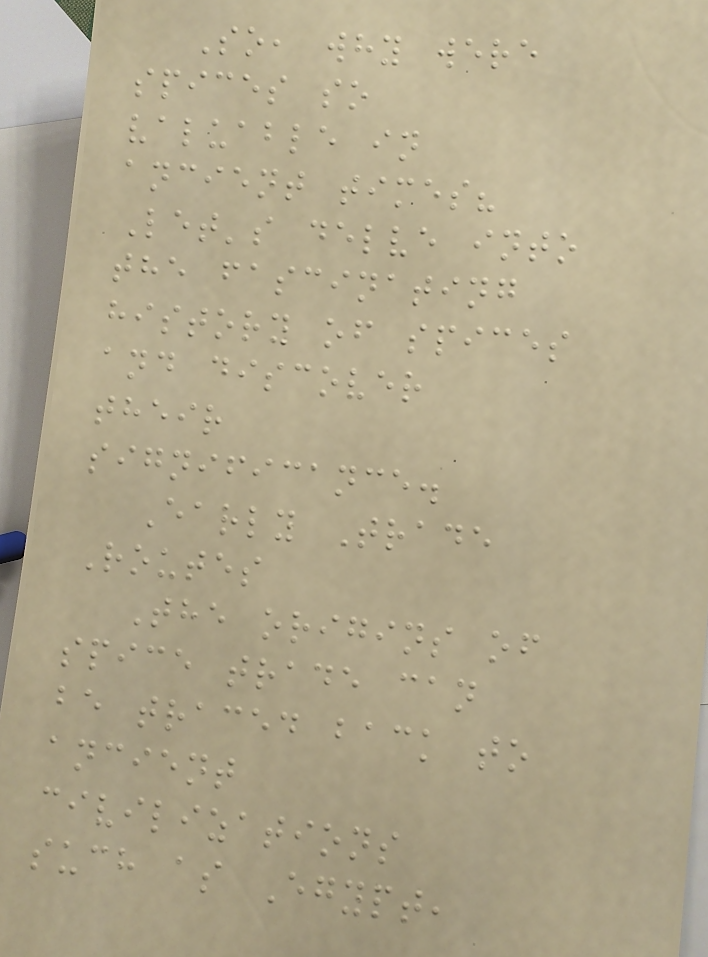So, why were
spices so
valuable in
ancient times?
Let's delve into
the fascinating
history of spices
and discover
their
significance.
Early Trade
Routes
The origins of
spice trade can
be traced back to
ancient
civilizations
such as Egypt,
